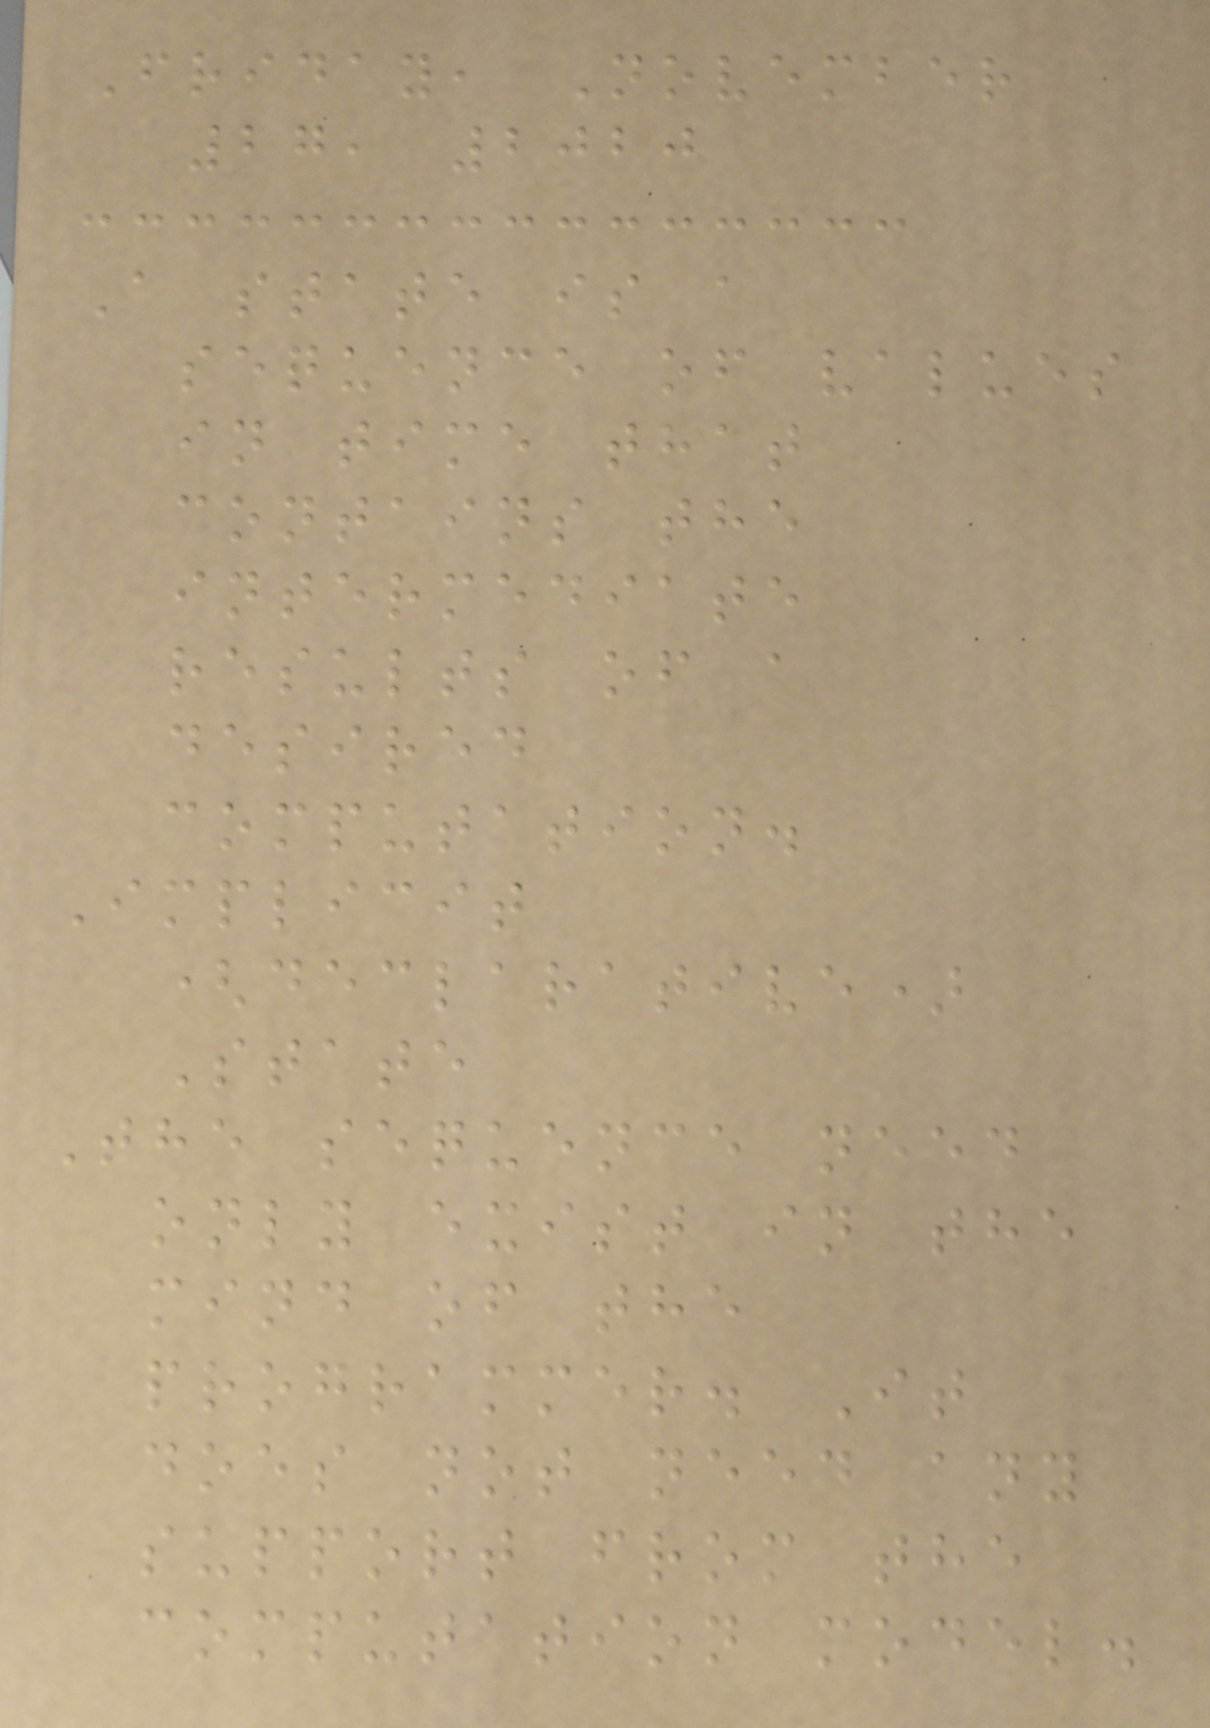Friday, November
27, 2020
A state is a
sequence of values
in time that
contains the
intermediate
results of a
desired
computation.
Implicit
(declarative)
State
The sequence need
only exist in the
mind of the
programmer. It
does not need any
support from the
computation model.
